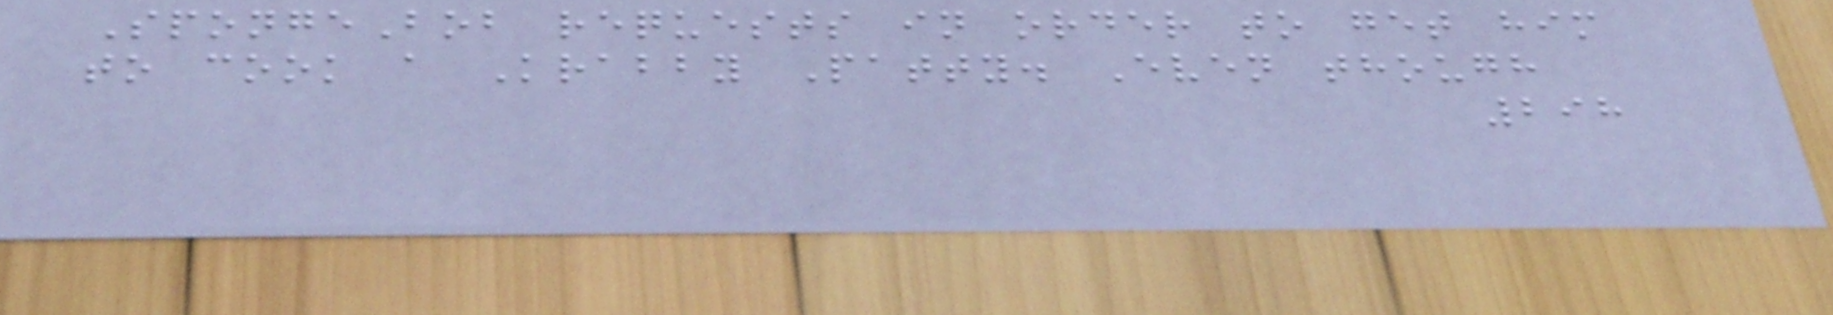SpongeBob requests in order to get him
to cook a Krabby Patty. Even though
298
